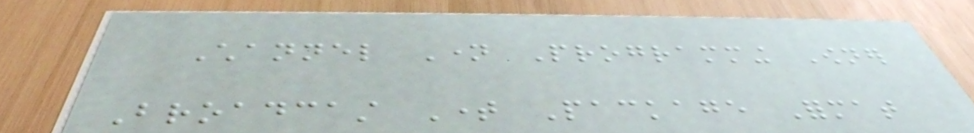Channel Name Programming Owner
Broadcast Time Package Format
